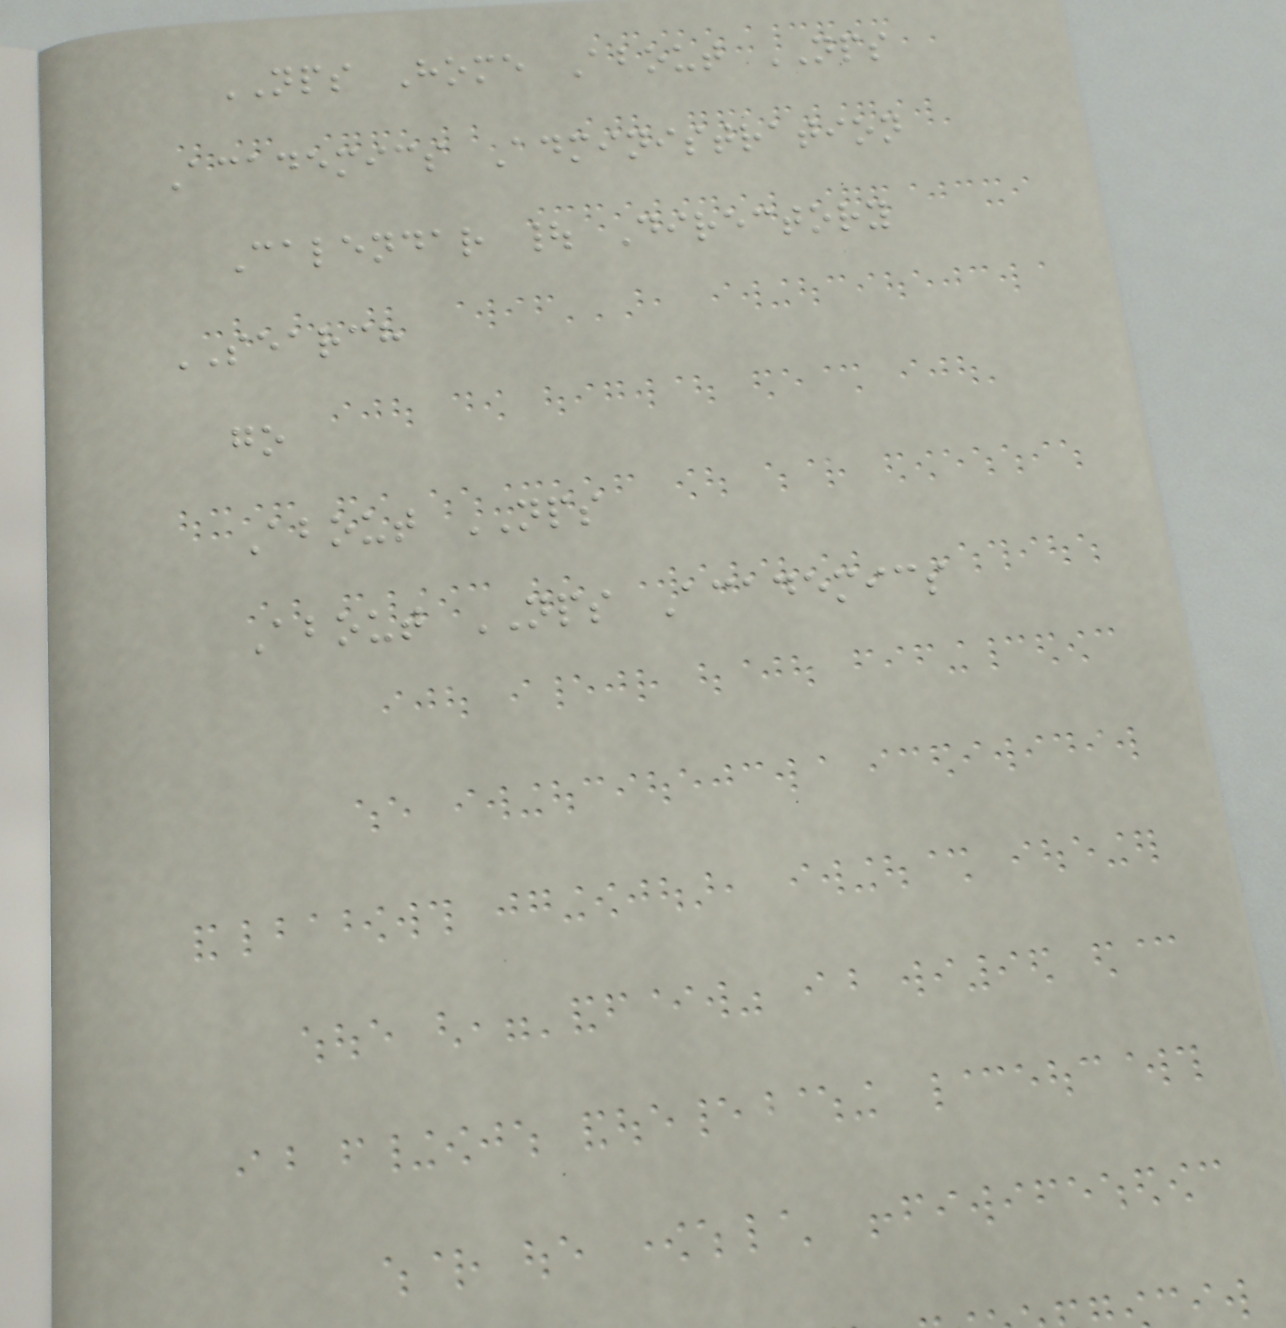NPS Home About NPS
Academics Administration
Calendar | Directory
SEARCH
go
About NPS
About NPS Academics
